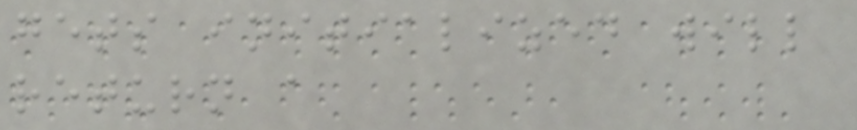gets initialized will
return a
